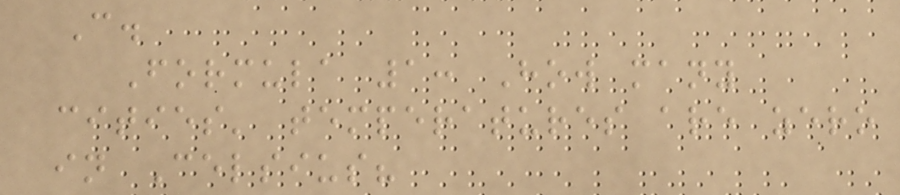C.
Formula 1: How many
cities' temperatures are zero
in Celsius?
